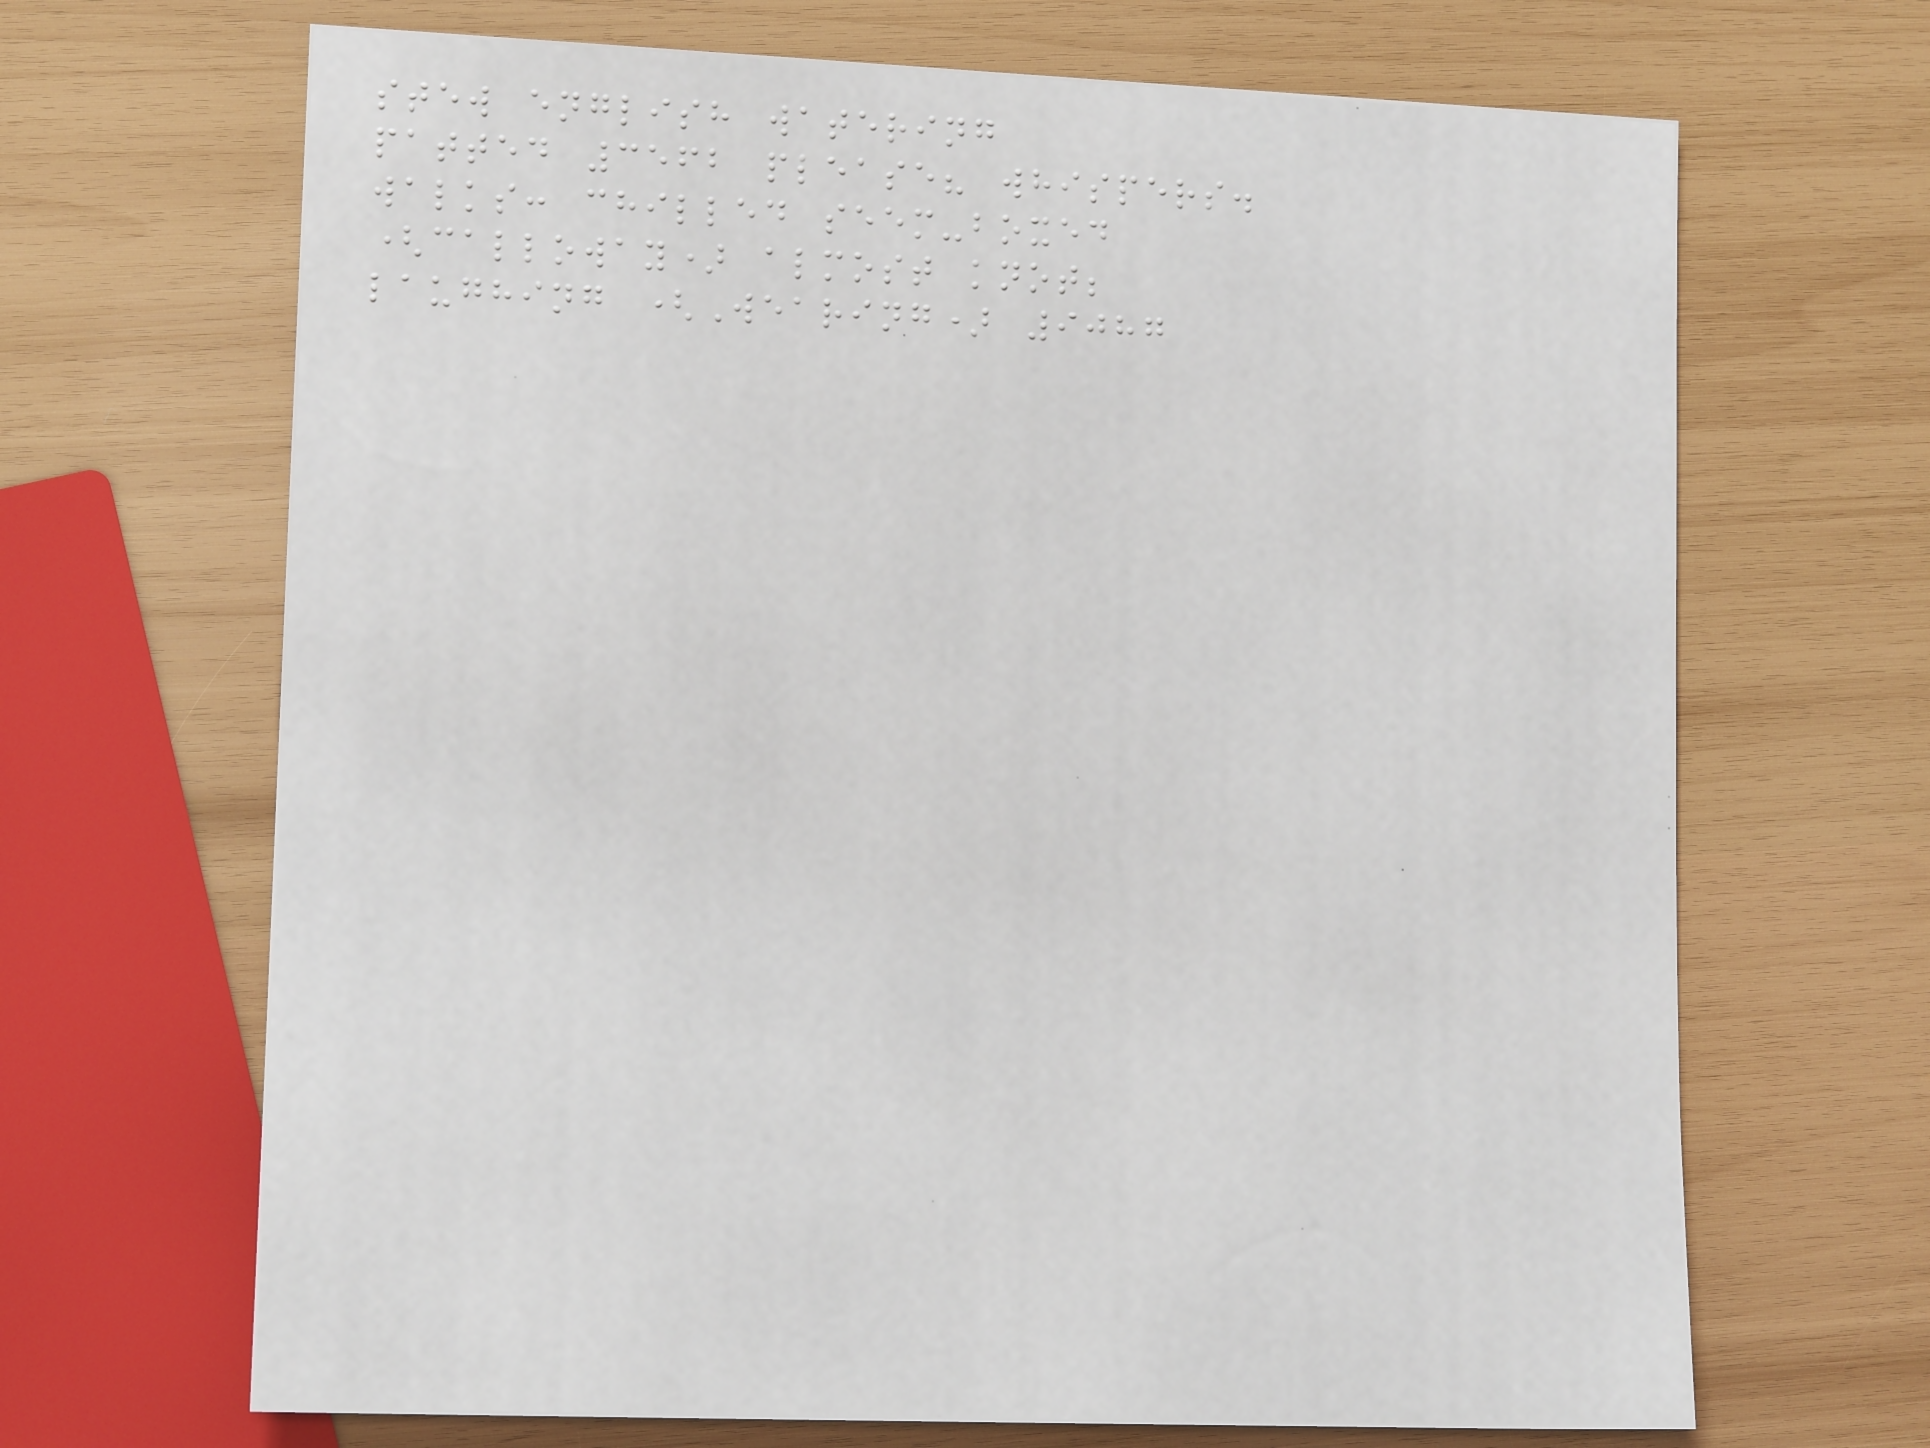stew english watering
patted 3562 please? whispers.
walks: chilled seem-boxed
(calloway) almost knot;
laughing (Wearing) 9087
